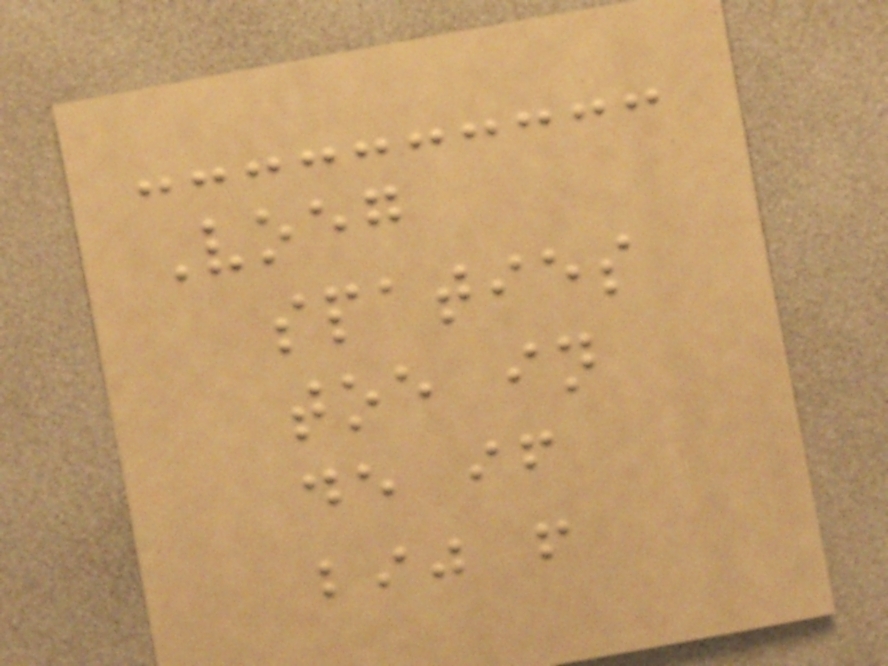Voeg
spaties
toe in
de if
bij f
